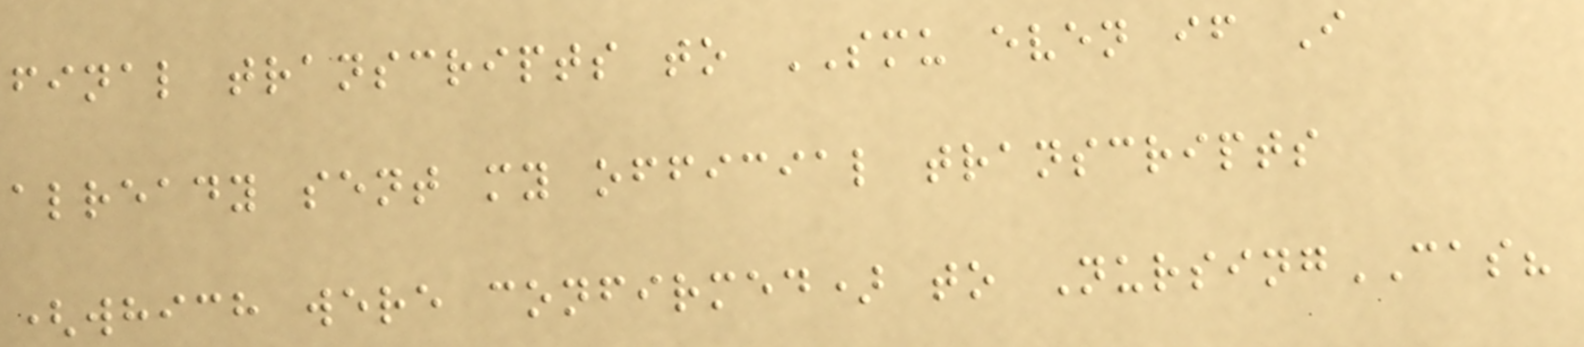final transcripts to SMU even if I
already sent my official transcripts
(which were confirmed) to NursingCAS?
